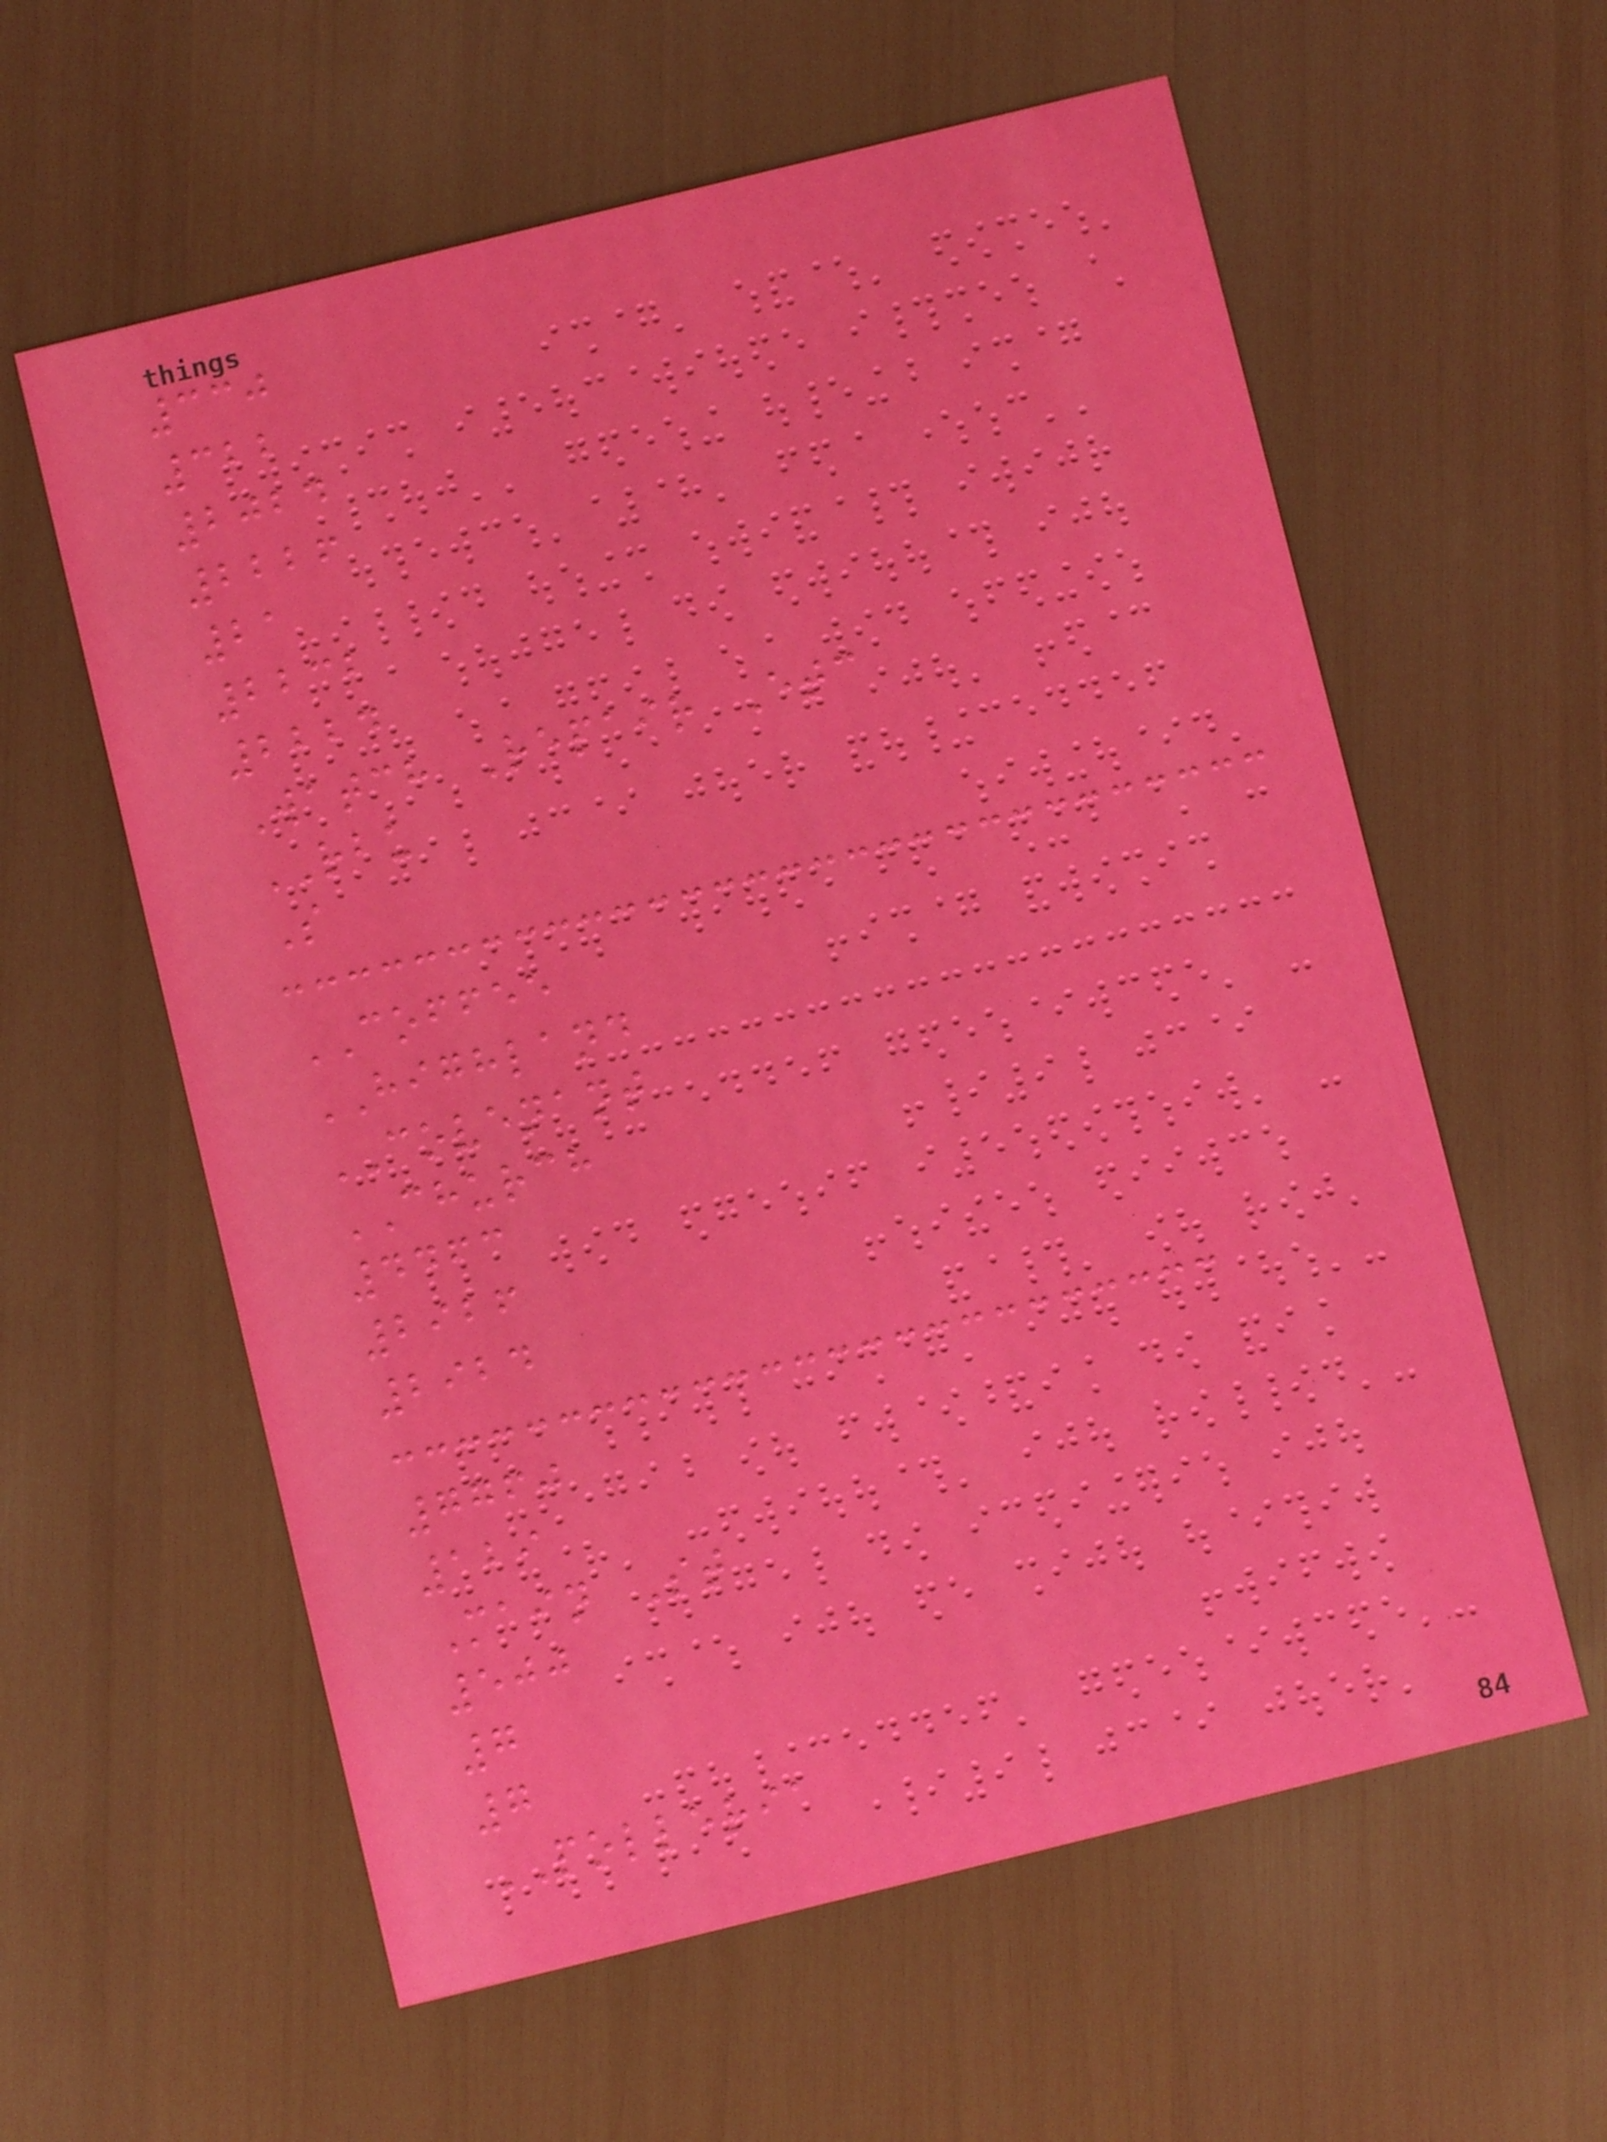330
322
2024
2226
21
2232
2224
Watch Repair Etc
RBU
S
COFFEE
HIGHLAND
COVENANT
CHURCH
4463
2926
2924
7760
129
Main St
500
7
7
POLLERIA
